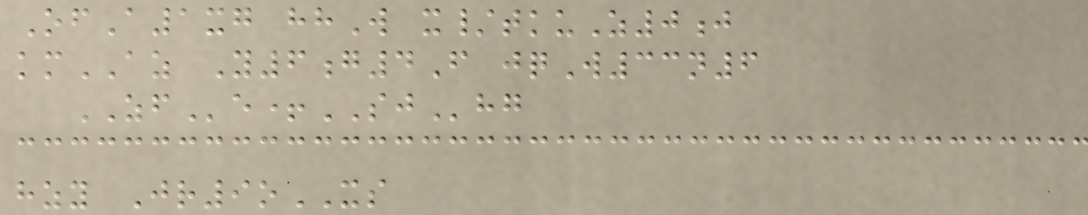OfA1xg hhW x/tkuZ0j
kmAZ Y6g4F jqW33n6
ZFe+SJhg
hzy Jr9oXS
